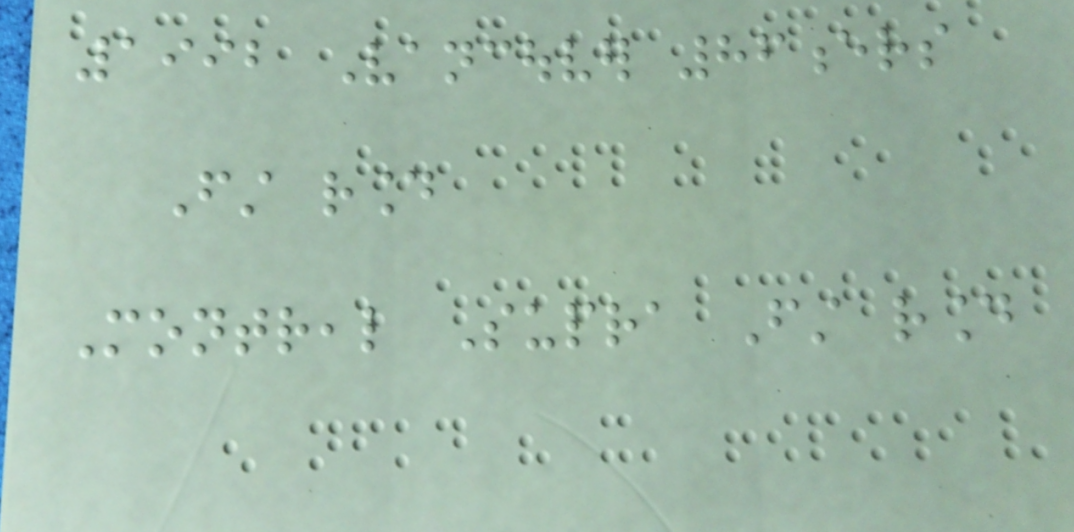1992 Vancouver 86ers
First round
Montreal Supra First round
